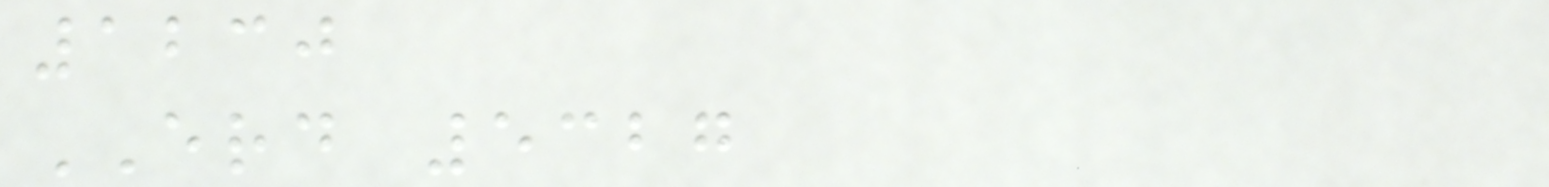1230
ERD 5327
